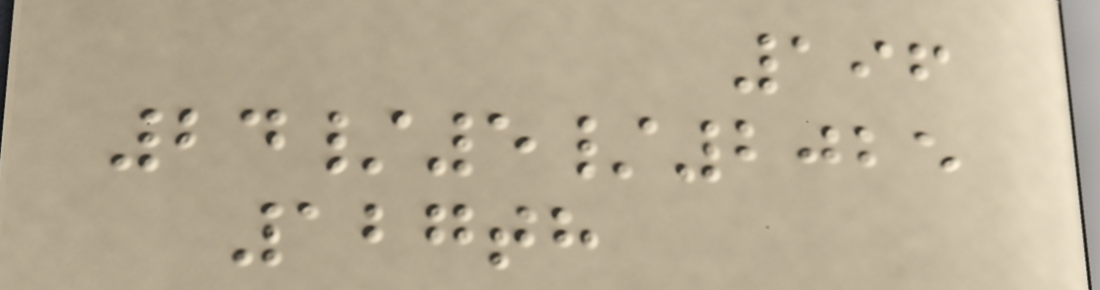196
24/5/2025
127th
